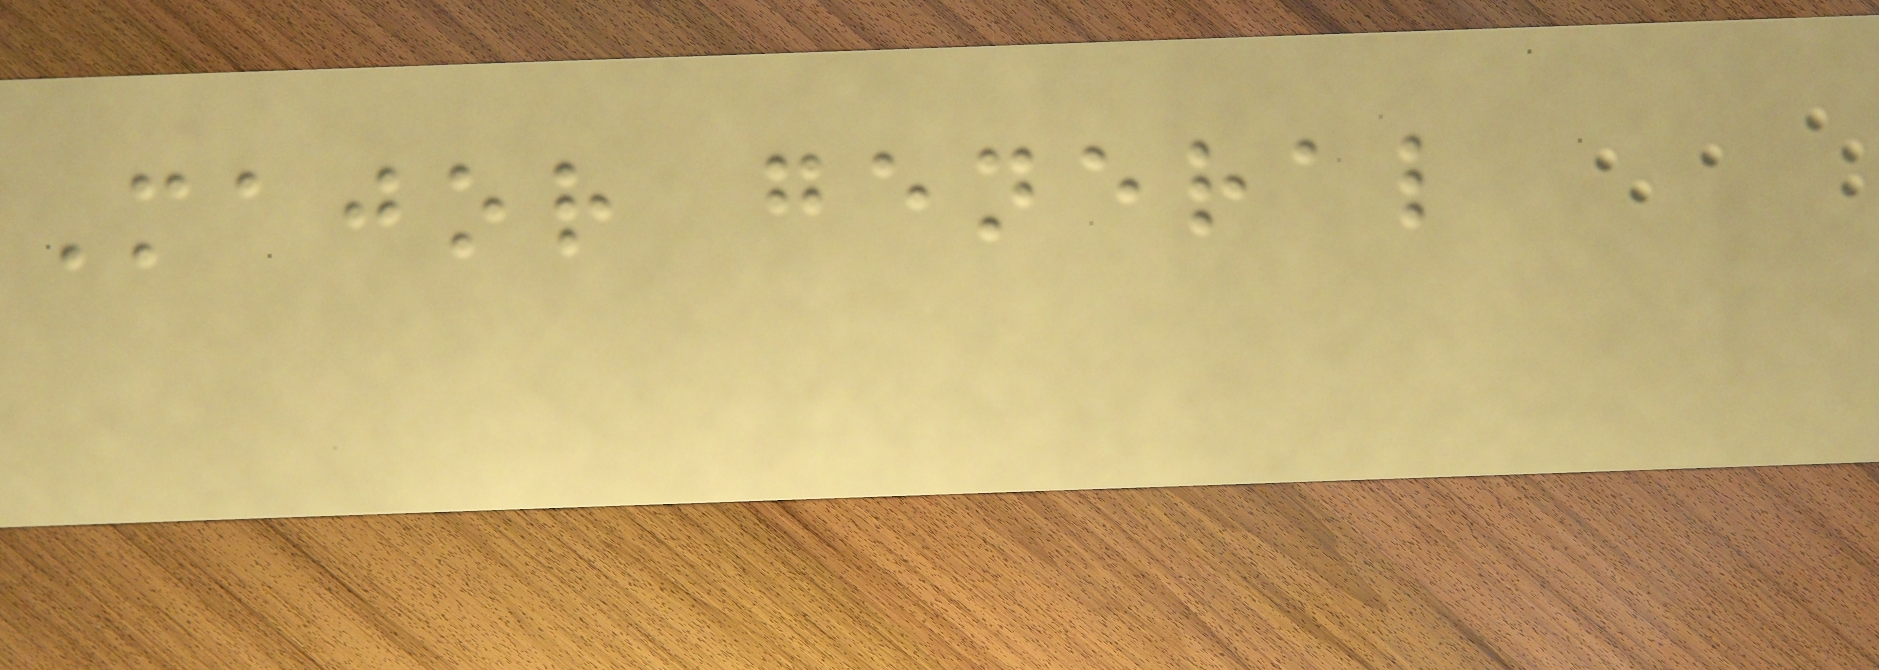Major general
